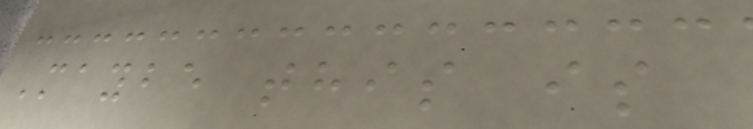Maybe this is
